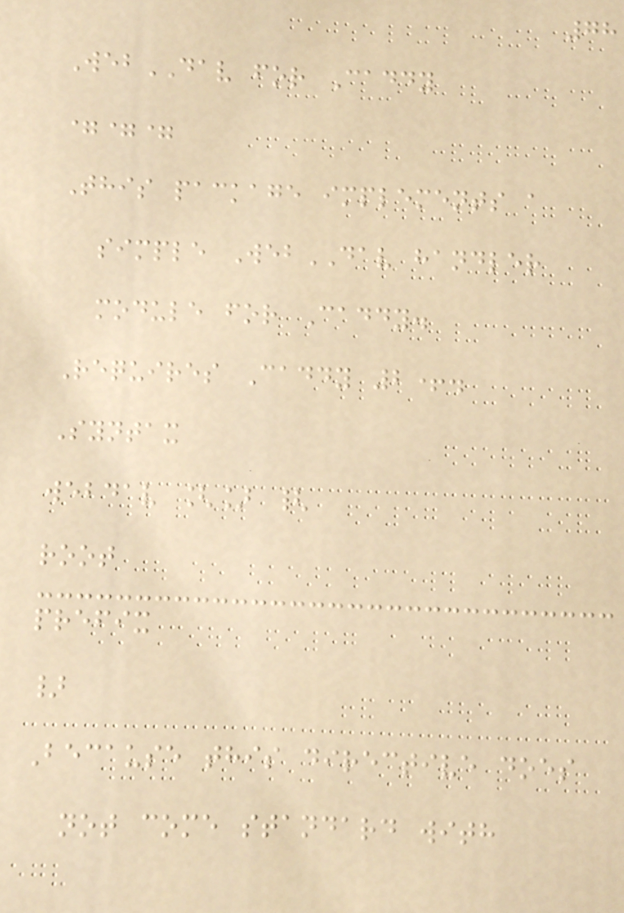78
WebDAV for Caddy
===
This package implements a
simple WebDAV handler
module for Caddy.
Requires Caddy 2+.
Syntax
webdav [] {
root
prefix
}
Because this directive does
not come standard with
